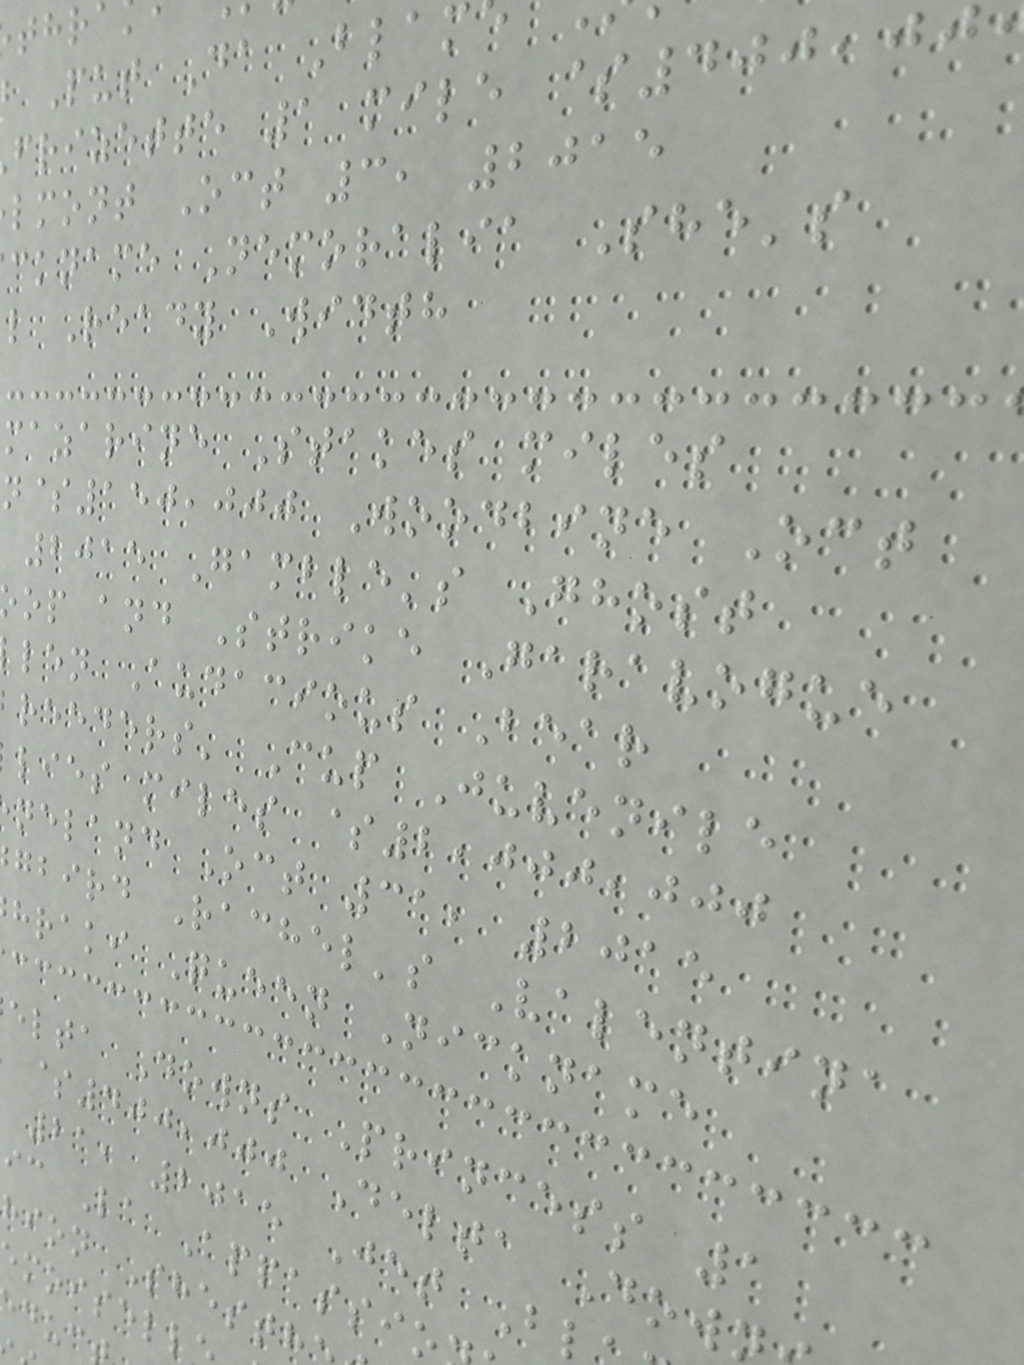Put Da Blam
frizette 1 mile $400,00
lmont Oct 3, 2015
ckname Nemoralia She's
l Ready Width
mazarine Stakes miles
n$150,000 Woodbine Oct
2015 Gamble's Ghost
op and Strike Garavogue
len Audacious Bear
reeders' Cup Juvenile
lies miles $2,000,000
neland Oct 31, 2015
gbird Rachel's Valentina
hraki Queen Nickname
elta Downs Princess 1
$400,000 Delta Dow
21, 2015 Jet B
ic La Appassio
hion Shesth
